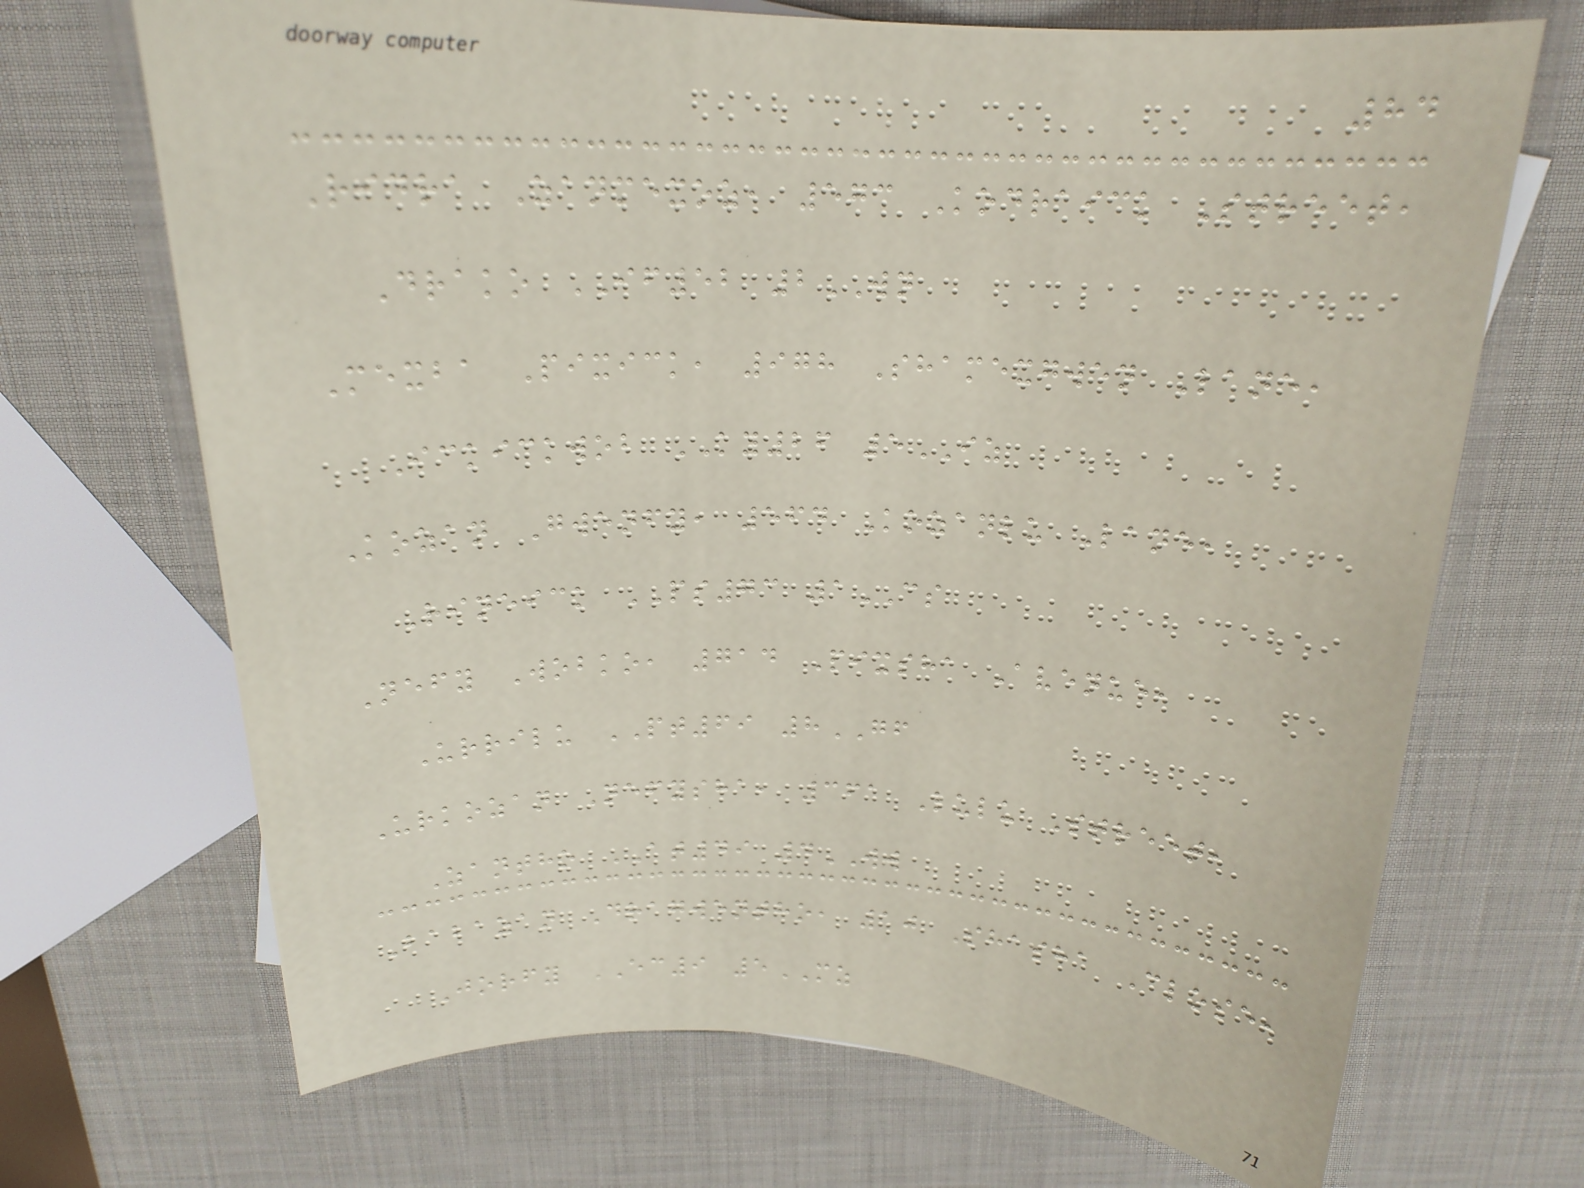84
Ridra Zanmexoz, 573 Kodraick Street,
Drako IF52 2WN
Mexba Pixick, 978 Shamexgwen Lane,
Ickickwob KY26 5IZ
Kozan Gwenfy, 564 Kozanlu Lane,
Rineick PS73 1CS
Nefy Wobko, 714 Pixsha Avenue,
Urrilu PT69 8GF
Urkozan Nefysha, 361 Lulu Street,
Zantho AT49 4WW
Babazan Dragwentho, 10 Shasha Close,
Jorfy EC9 5MZ
